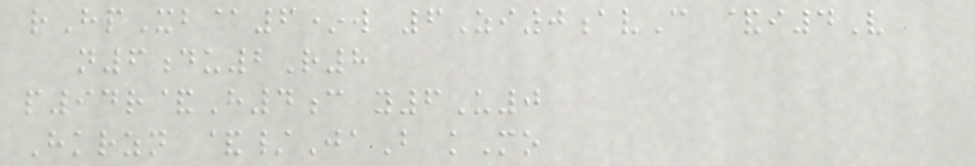rHpXb@6*w 6Zi0avC &i4V
n6du2R8
p94r&H4c y6U0
Hkrzn &/JaB kMo
